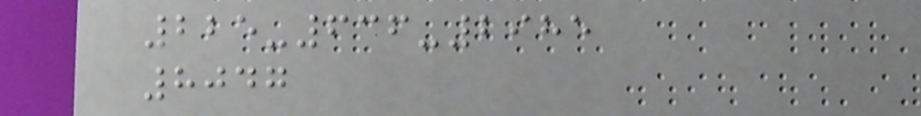225-636-2985
8047
